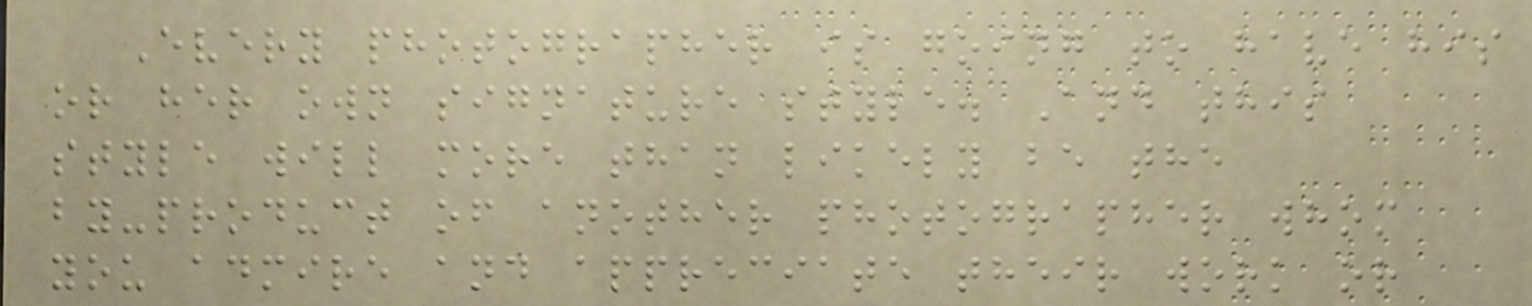Every photographer is going to have his
or her own signature style. And this
style will more than likely be the
by-product of another photographer whom
you admire and appreciate their work or
